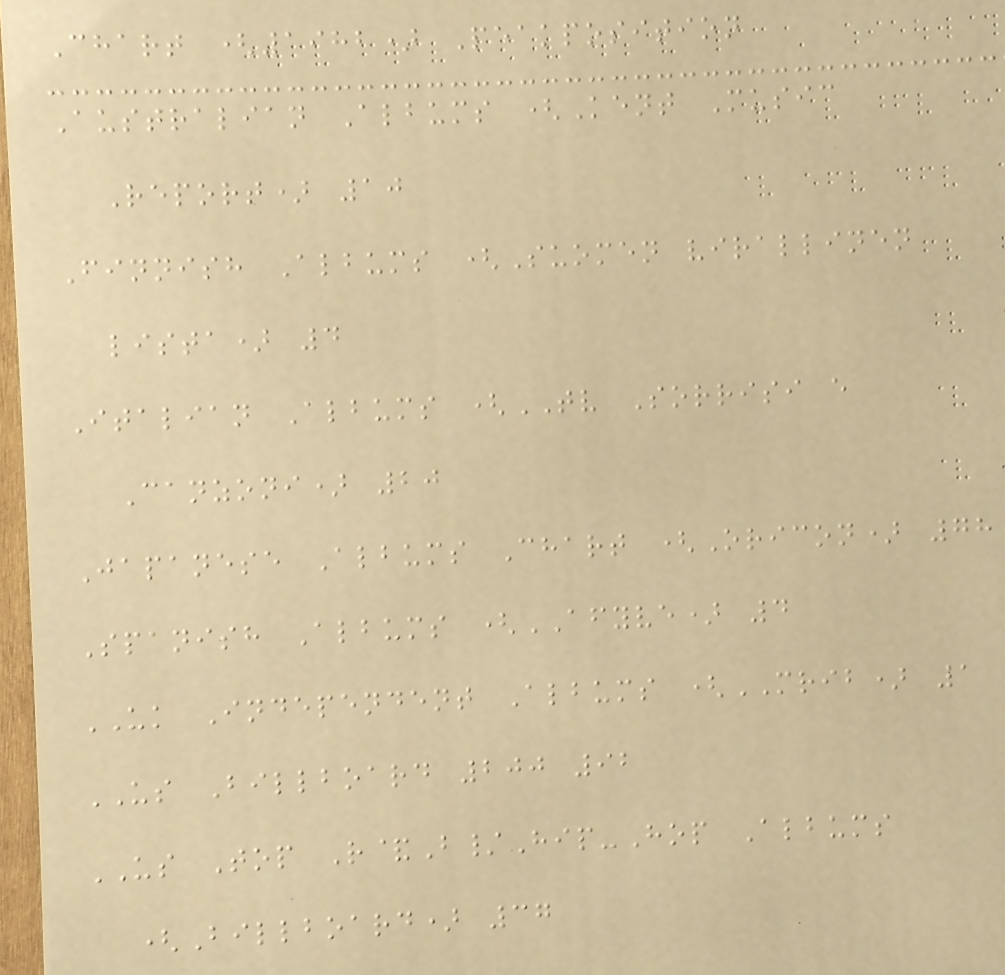Chart (1982) Peakposition
Australian Albums (Kent Music
Report) 10
Finnish Albums (Suomen virallinen
lista) 4
Italian Albums (TV Sorrisi e
Canzoni) 20
Japanese Albums Chart (Oricon) 78
Spanish Albums (AFYVE) 4
UK Independent Albums (MRIB) 1
US Billboard 200 92
US Top R&B/Hip-Hop Albums
(Billboard) 37
